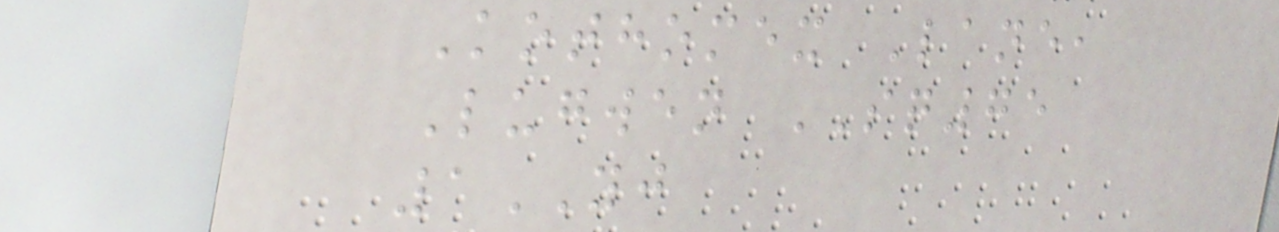Kothomex Lane,
Lugwen SQ75
1YJ
